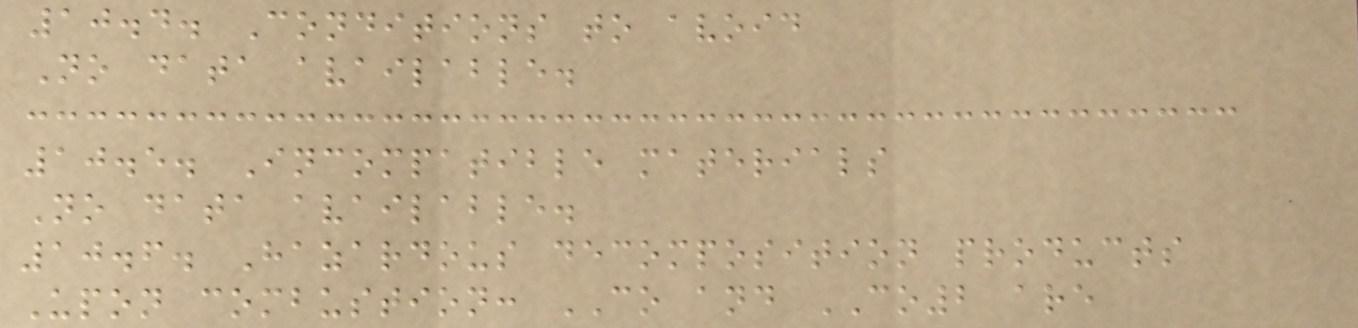10.4. Conditions to avoid
No data available.
10.5. Incompatible materials
No data available.
10.6. Hazardous decomposition products
Upon combustion: CO and CO2 are
